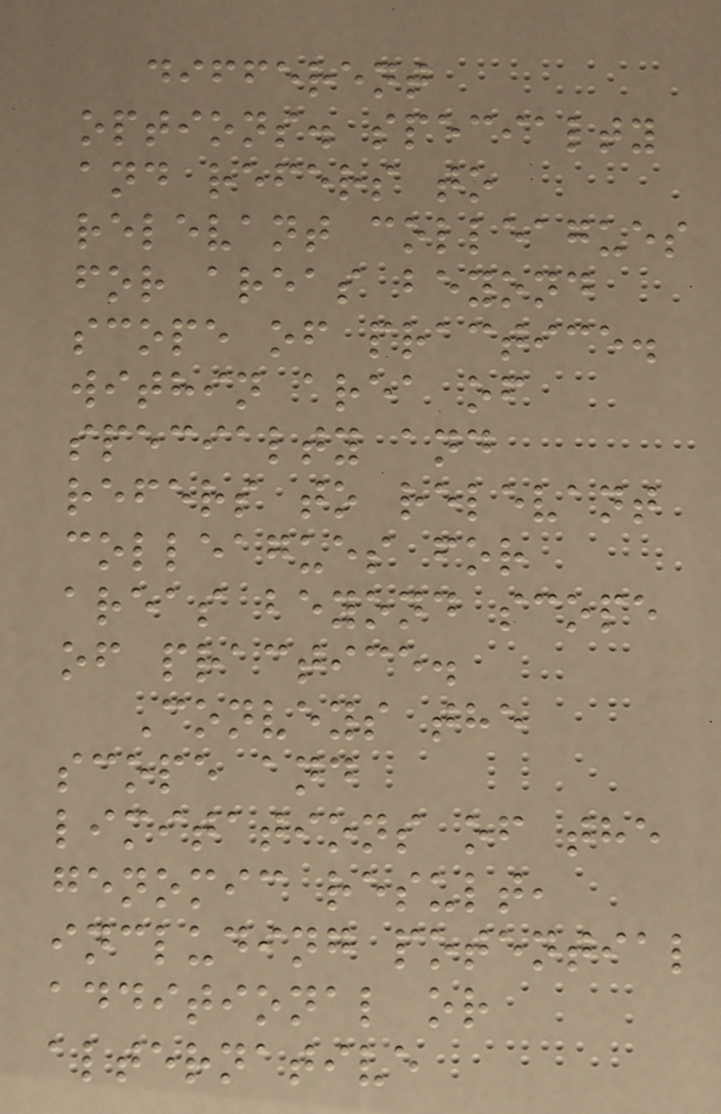different
options. specialty
and refers to
relevant colleagues
for areas beyond
scope of practice.
within area of
specialty and
refers to relevant
colleagues for
areas beyond scope
of practice.
Conveys the
scope and
limitations of the
genomic result,
including potential
additional or
alternative
